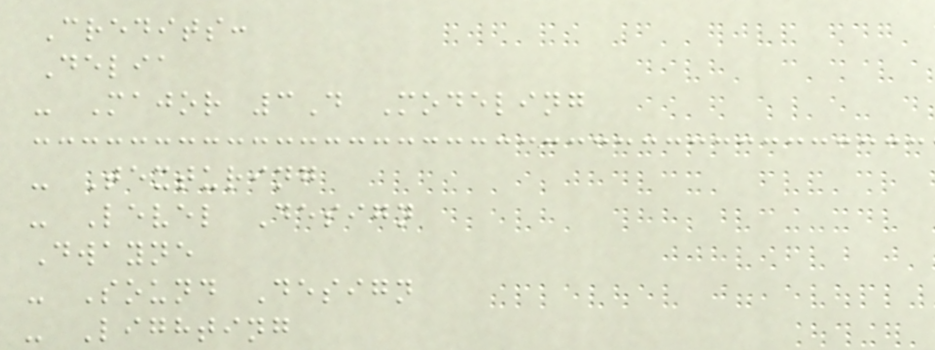Credits:
Delia
- Major 3D Modeling
- Texturing
- Level Design
Dwayne
- Sound Design
- Lighting
